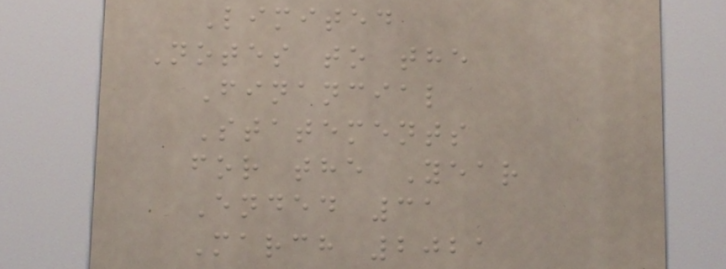Limited
Notes to the
Financial
Statements
for the Year
Ended 31
March 2021
